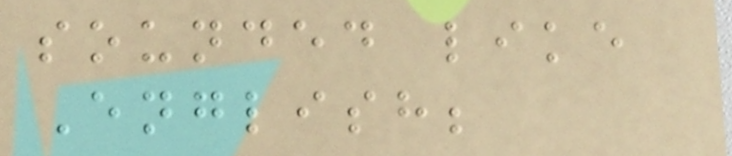sounded like
English;
